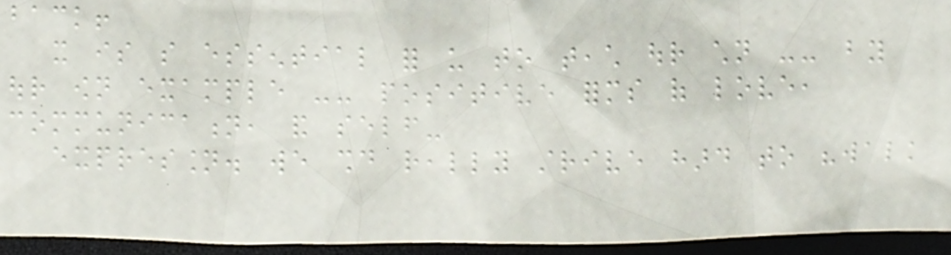back!
it is so essential for us to teach our children -- by
our own example -- positive forms of love,
communication, and self-
expression. we should really strive hard to "walk
